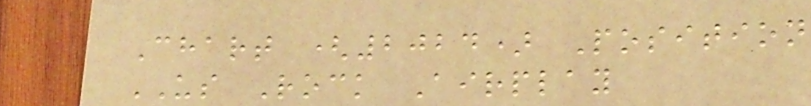Chart (2024) Position
US Rock Airplay
